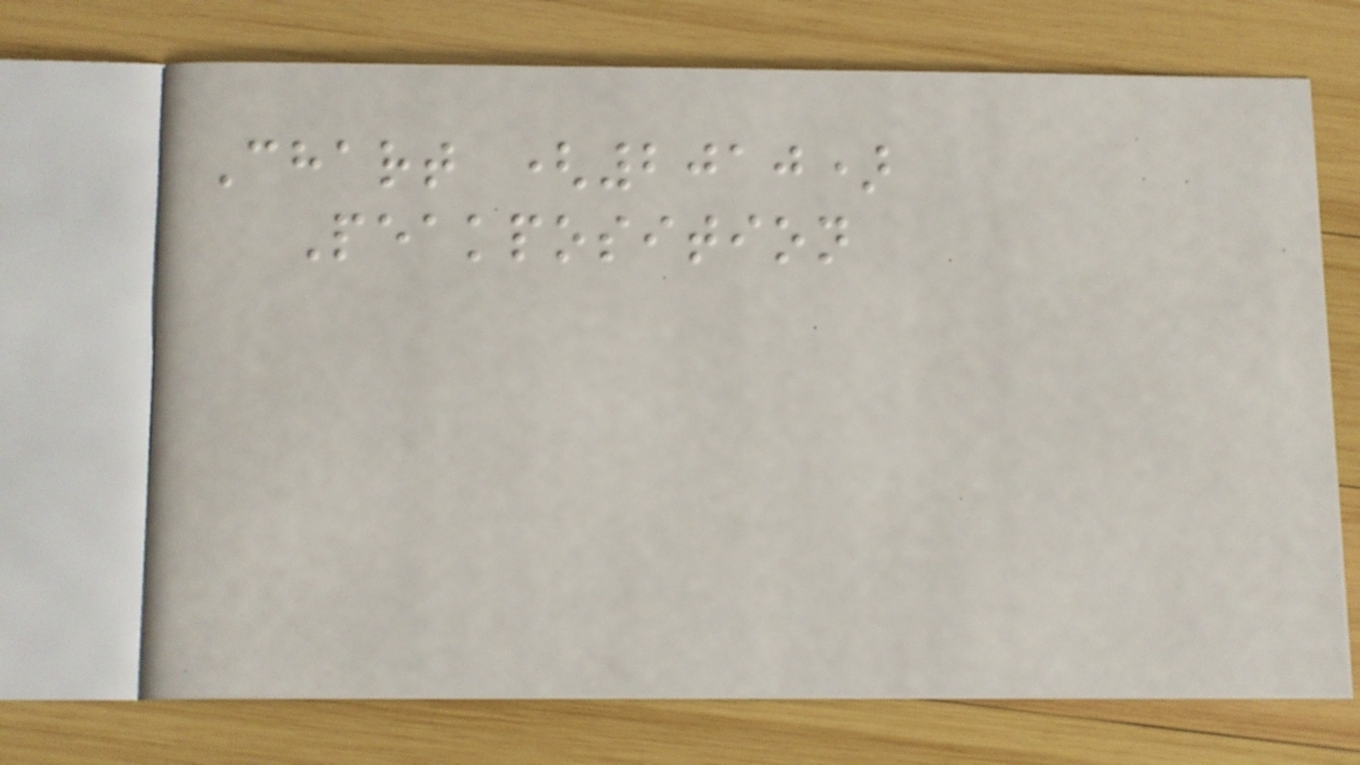Chart (2010)
Peakposition
